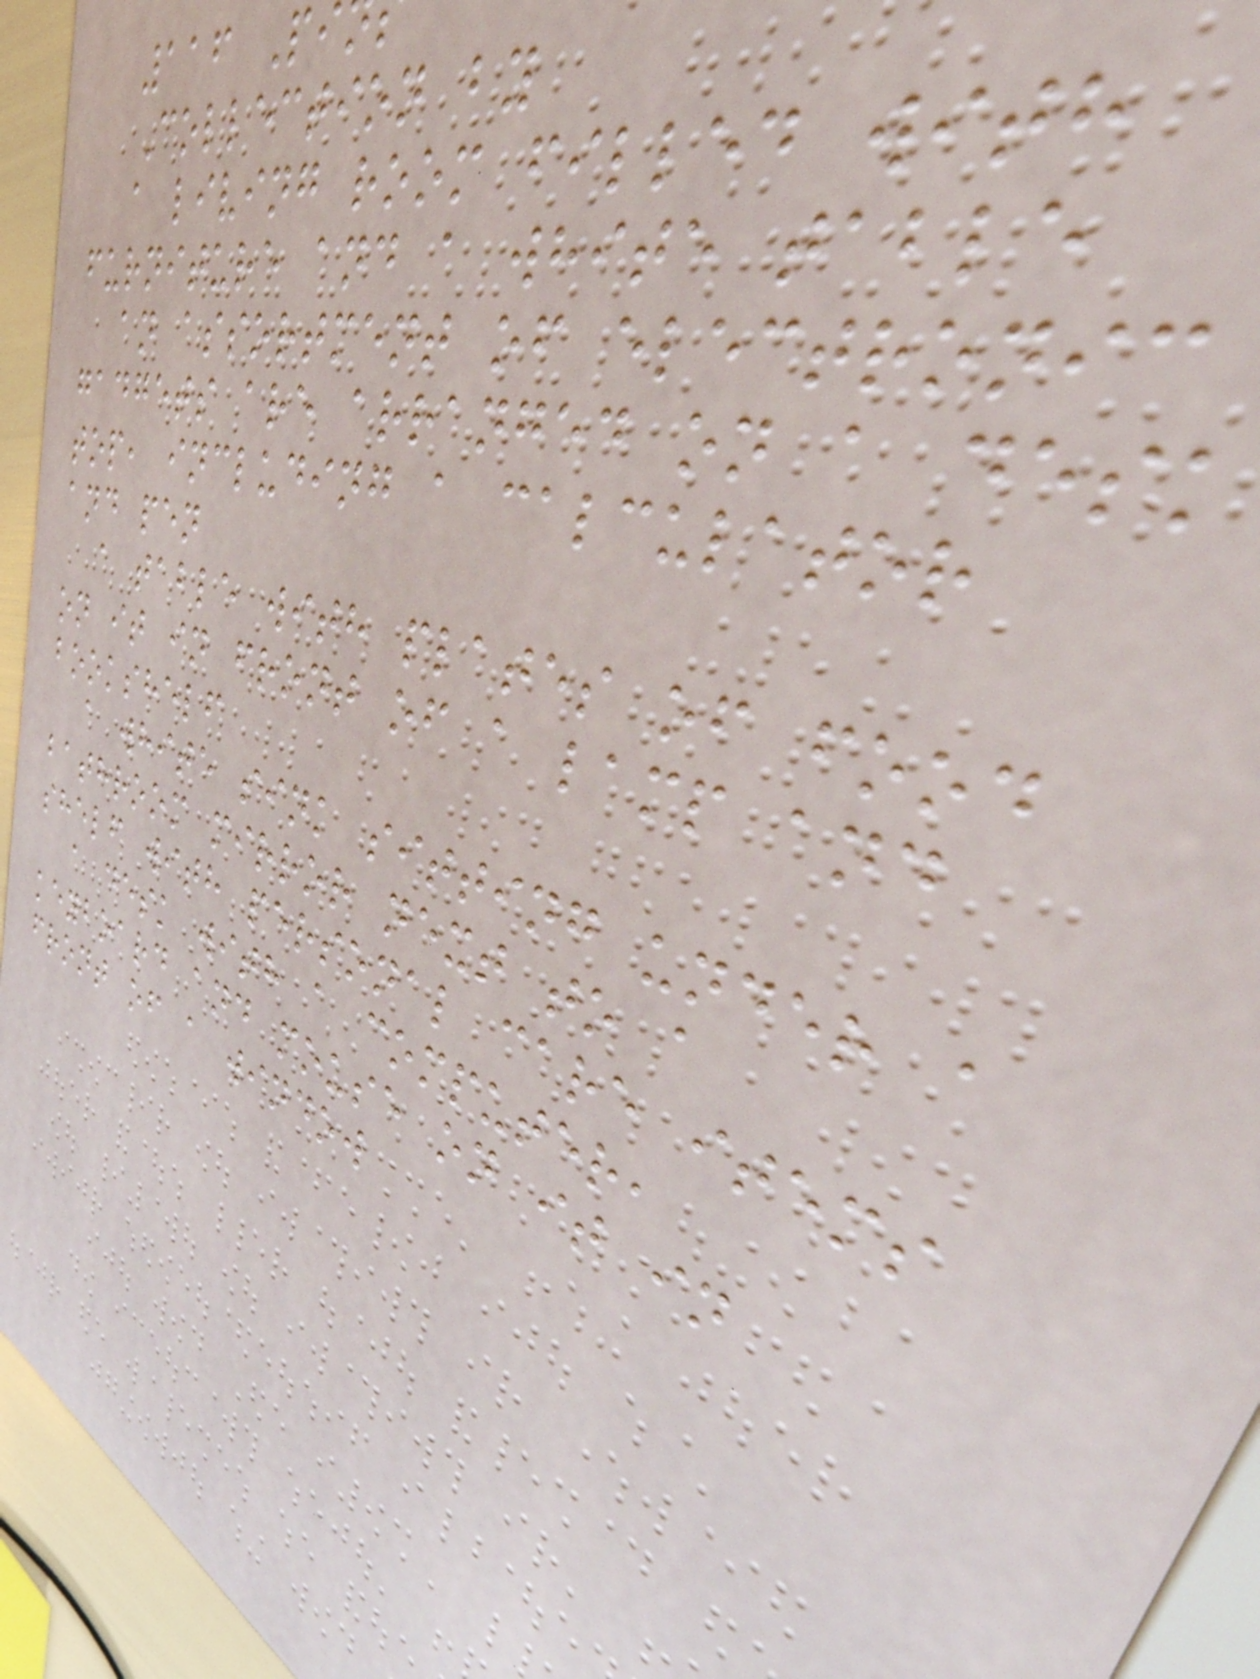116 Pi
Collection by
a living room filled with
furniture and a white table
an assortment of electronic
gadgets are arranged on a desk
top, including a calculator
and pen
a table with plates of food
on it in front of a lamp and
bookshelf
a white sink sitting under a
bathroom mirror next to a
shelf with personal care items
a desk with a computer,
keyboard and mouse on it in
front of a window
